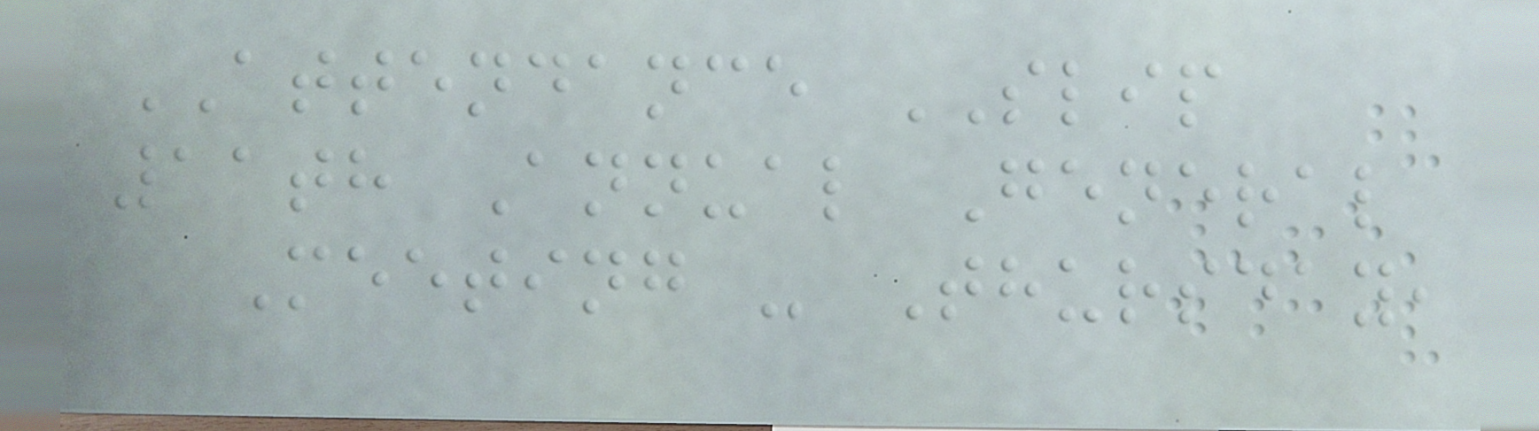ATTENDANCE SLIP
11th Annual General
Meeting - Thursday,
